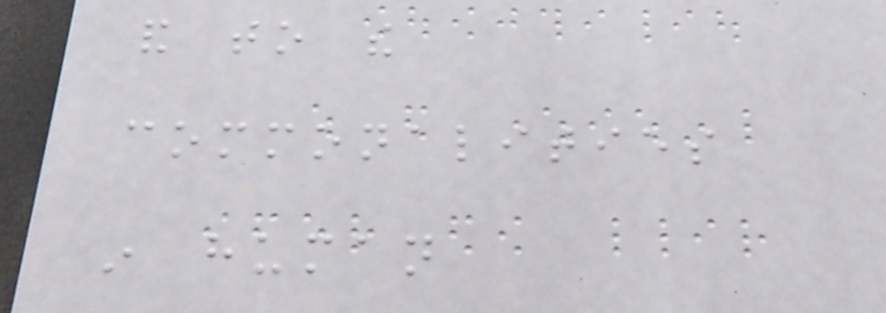and to the
commonalities
in human
